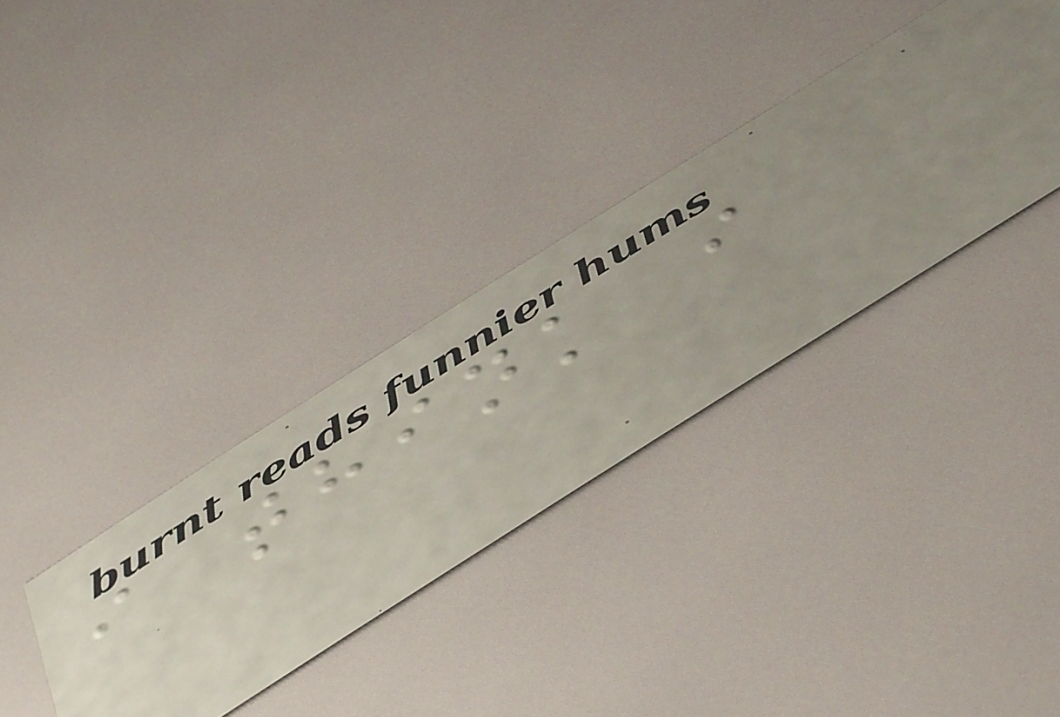i think i
